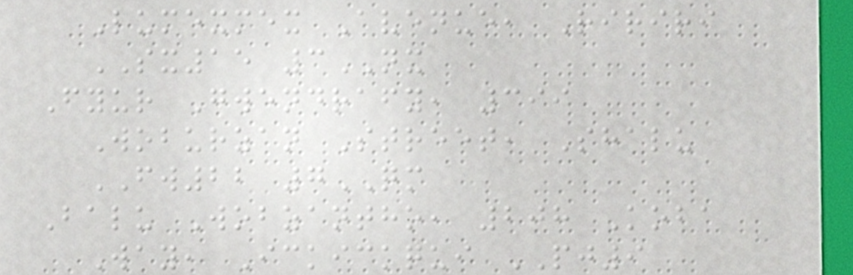Lumexmex Avenue, Ririri
SX15 3NX
Fyur Gwendrafy, 399
Woburzan Street, Shalu
FW22 7QM
Balu Wobzantho, 208 Koba
Way, Ickickqui PJ9
